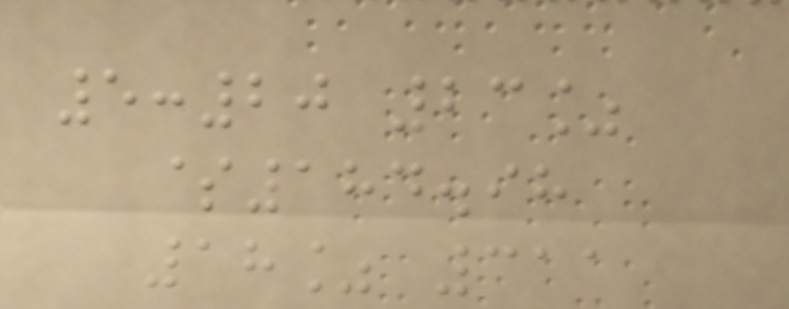5:20 23%
$184.98
18% 311
